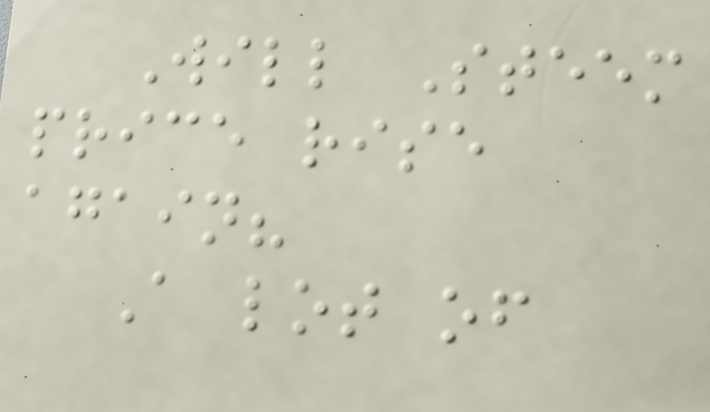Will Steem
price rise
again?
A lot of
